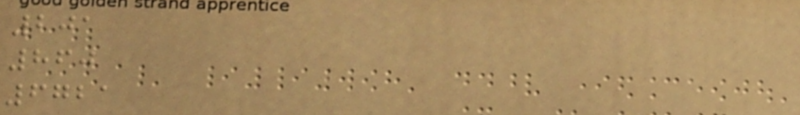201
860
6721
